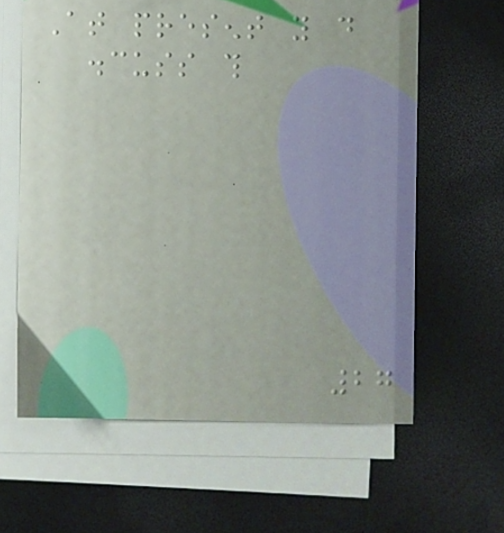At present you do
discuss this
27
